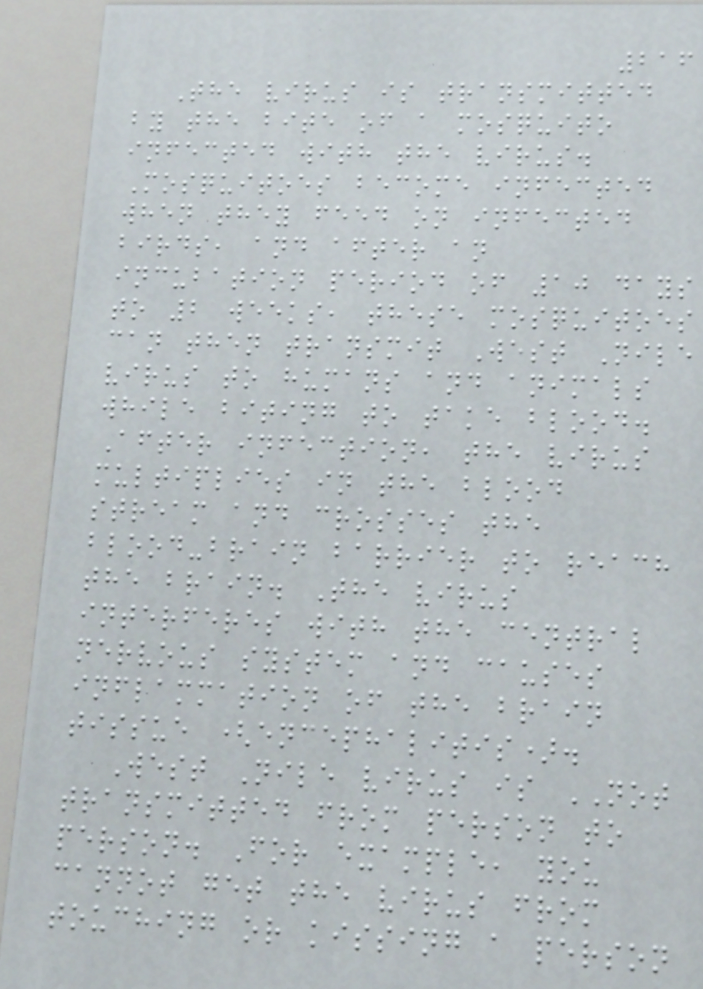216
The virus is transmitted
by the bite of a mosquito
infected with the virus.
Mosquitoes become infected
when they feed on infected
birds, and after an
incubation period of 10 days
to 2 weeks, these mosquitoes
can then transmit West Nile
virus to humans and animals
while biting to take blood.
After infection, the virus
multiplies in the blood
stream and crosses the
blood-brain barrier to reach
the brain. The virus
interferes with the central
nervous system and causes
inflammation of the brain
tissue (encephalitis).
West Nile virus is NOT
transmitted from person to
person. For example, you
cannot get the virus from
touching or kissing a person
